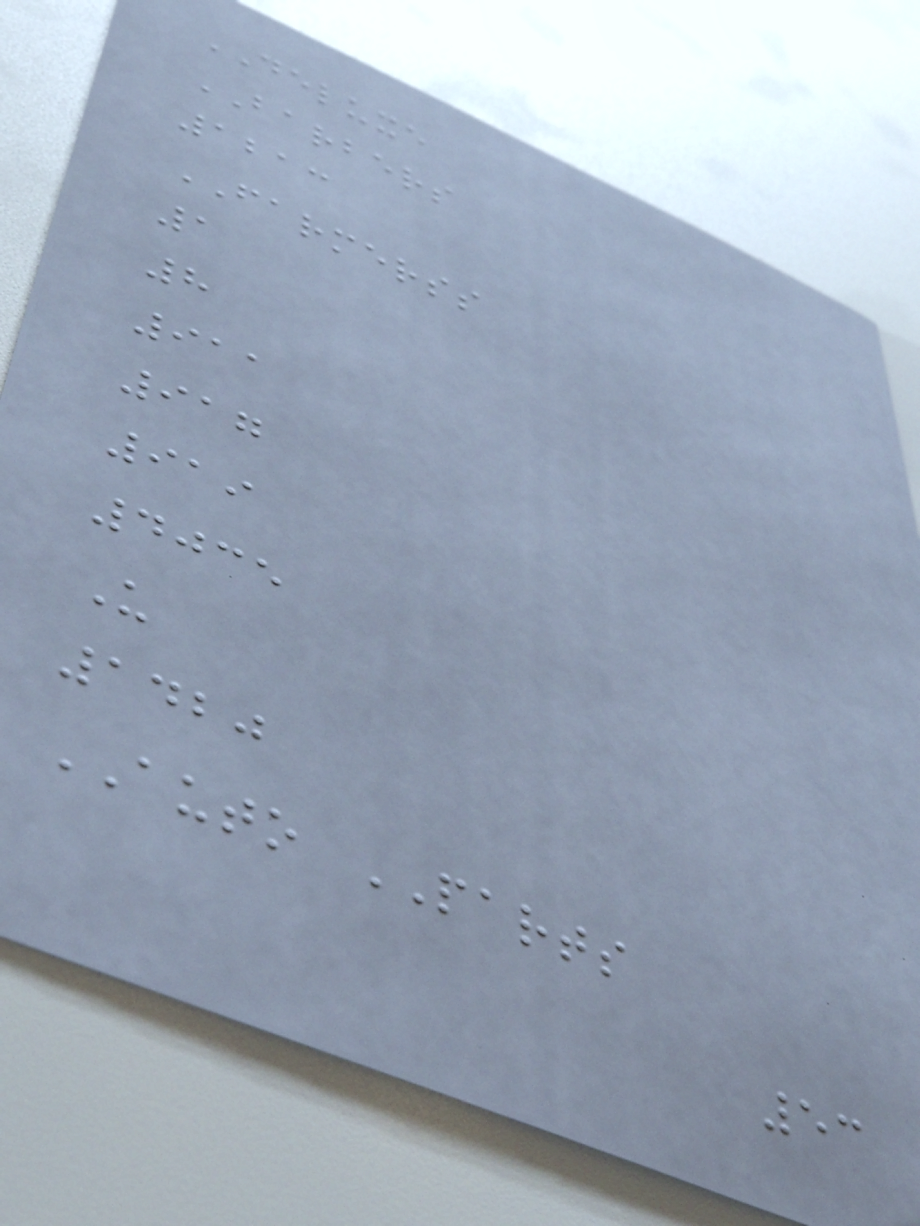DELUXE
BARBERS
1213
FARMERSS
1
8
911
917
919
4035
U
1420
AUTO PARTS
53
